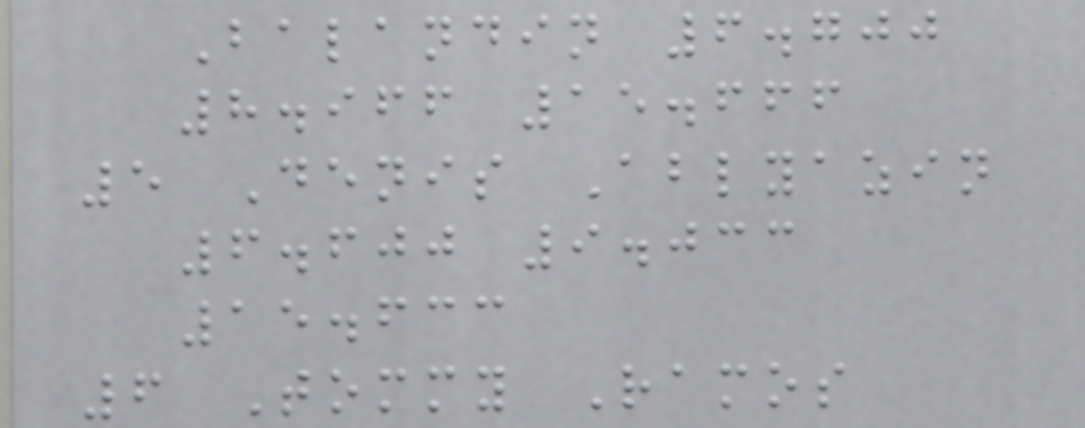Balandin 6.700
8.966 15.666
5 Denis Ablyazin
6.600 9.033
15.633
6 Tommy Ramos
